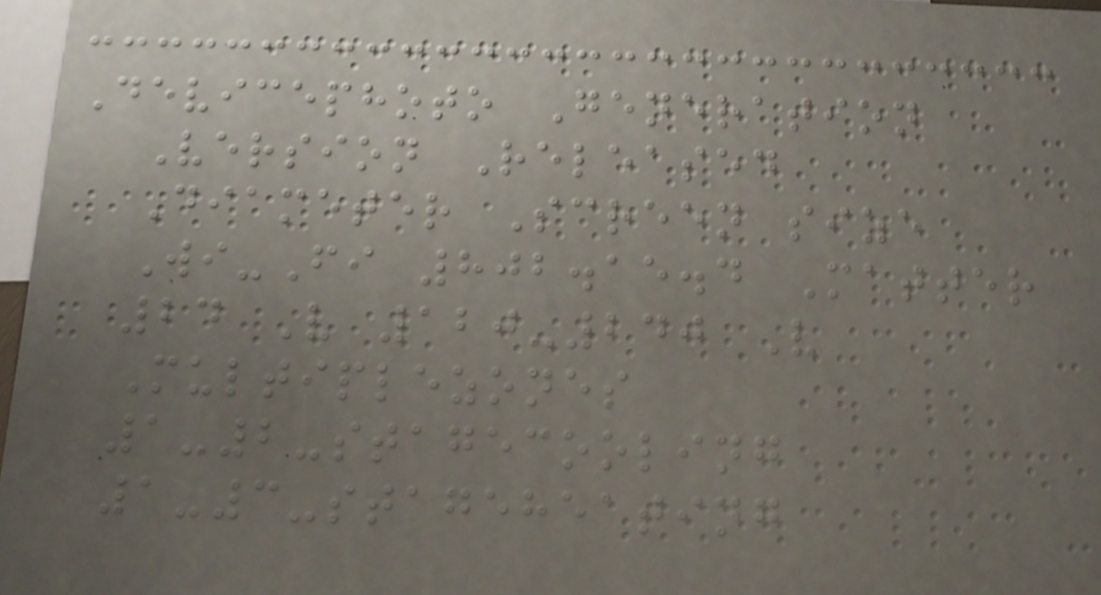Devicephoto Generation
Version Released
Diameter Screen size
Wi-Fi 802.15.4 Matter
24 V 120-240 V
Multiplezones
1-2-stagecooling
1-3-stageheating
